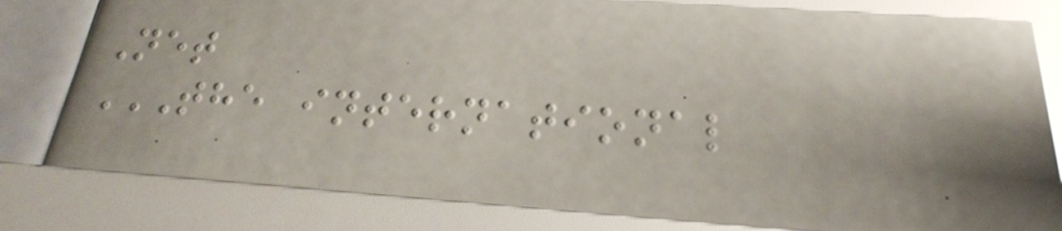Net
THE INTERNATIONAL
